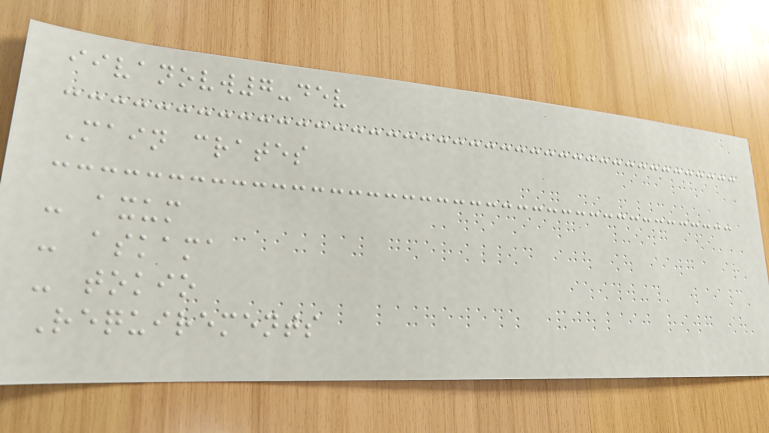iivanovw7-dev
Main crates
- axum
- askama
- tokio
Requirements
